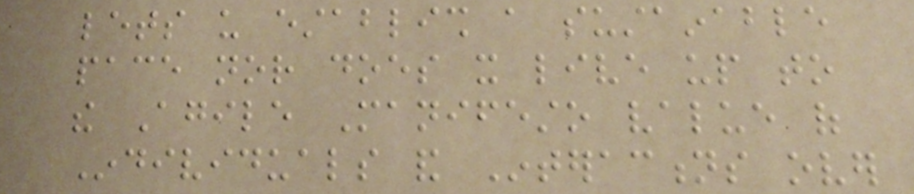lets us establish a sustainable
pace nor does it live up to
the Agile Manifesto value of
Individuals and Interactions over
